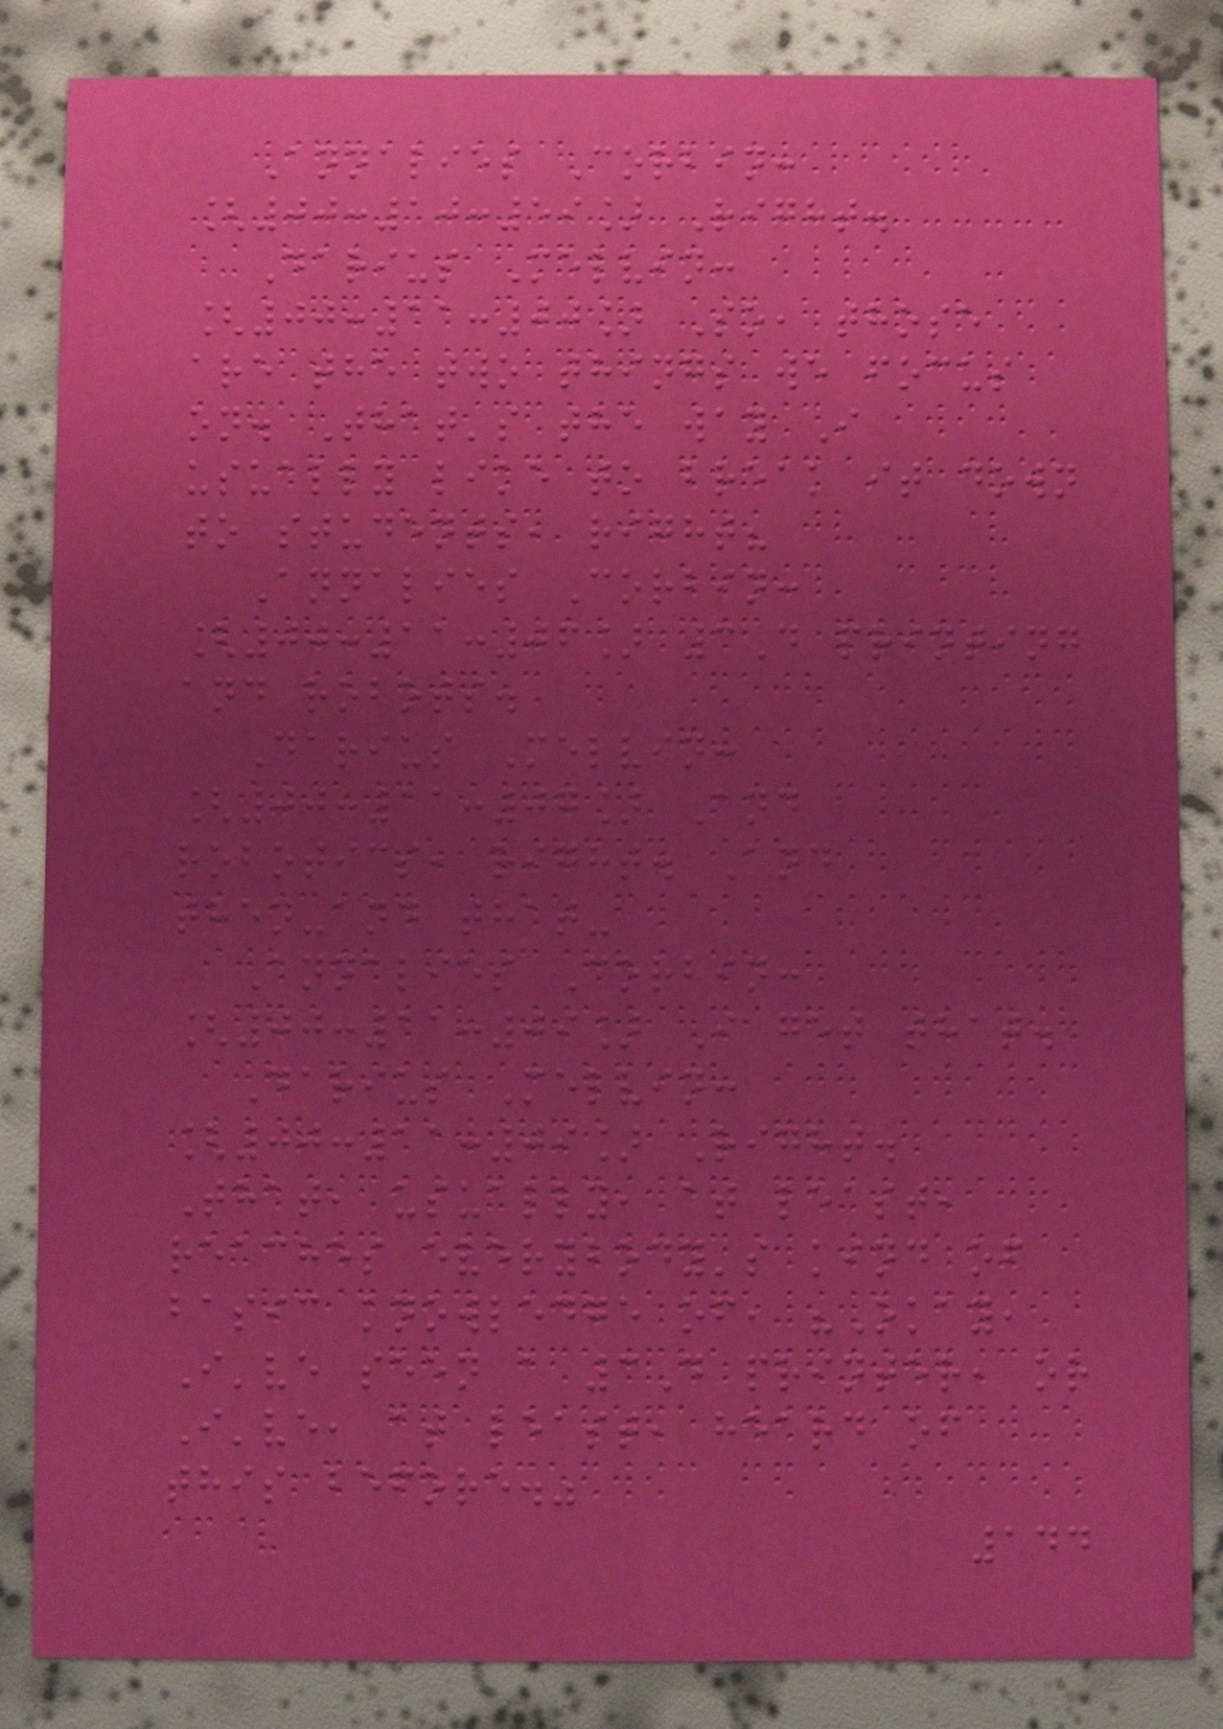Annalies Corbin:
[00:10:59] Right.
Darius Melvin:
[00:11:00] So, those
are the two things we focus
on. That's the way I
usually like to break it down
to students, right?
Annalies Corbin:
[00:11:06] 3D printing
and robots.
Darius Melvin:
[00:11:07] And
robotics, right. And
then-and that-
Annalies Corbin:
[00:11:09] I get that.
Darius Melvin:
[00:11:09] Right.
That, usually, at least,
reaches everybody's kind of
basic knowledge of, "Okay,
I've seen a 3D printer, or
I've, at least, heard of
this before."
144
